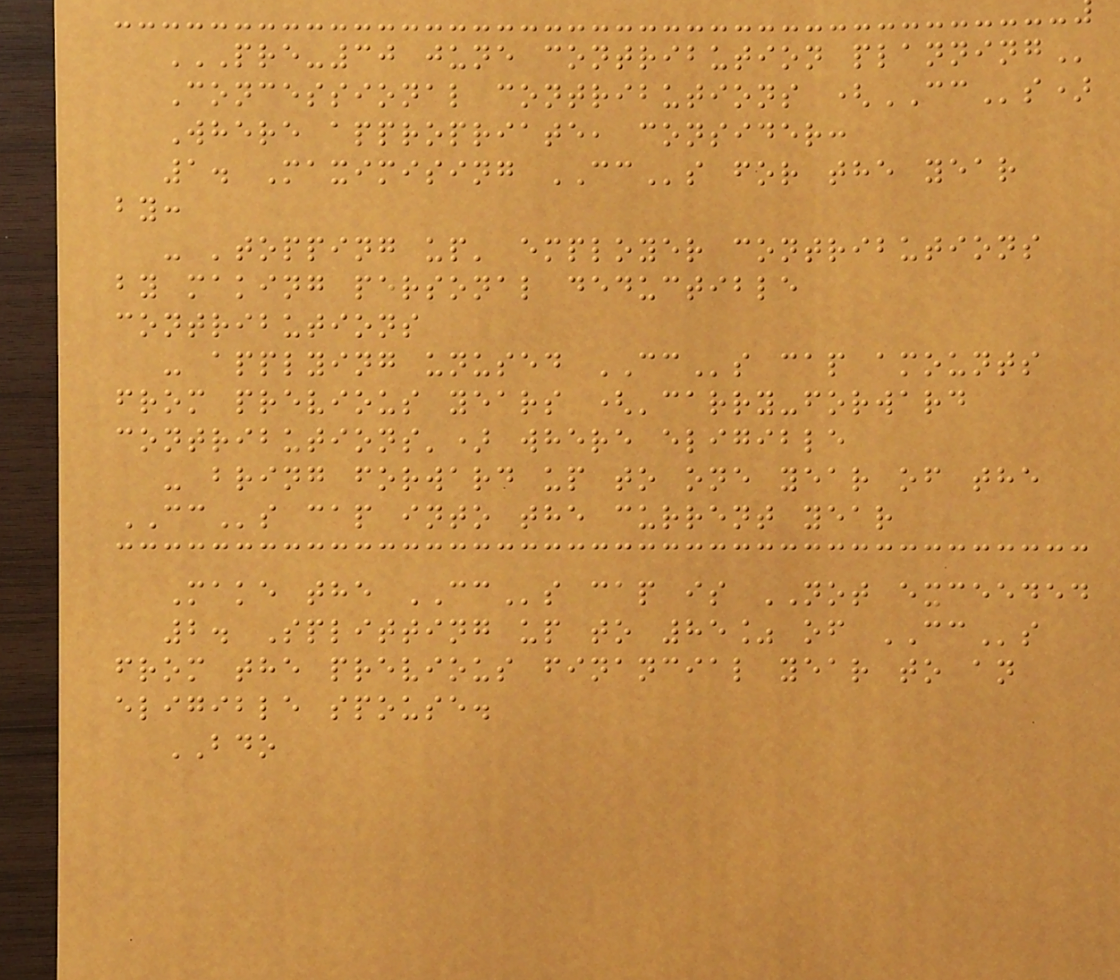PRE-30 JUNE CONTRIBUTION PLANNING
Concessional contributions (CCs)
Where appropriate, consider:
1. Maximising CCs for the year
by:
- 'topping up' employer contributions
by making personal deductible
contributions
- applying unused CCs cap amounts
from previous years ('carry-forward
contributions') where eligible
- bring forward up to one year of the
CCs cap into the current year
Make the CCs cap is NOT exceeded
2. Splitting up to 85% of CCs
from the previous financial year to an
eligible spouse.
BDO
